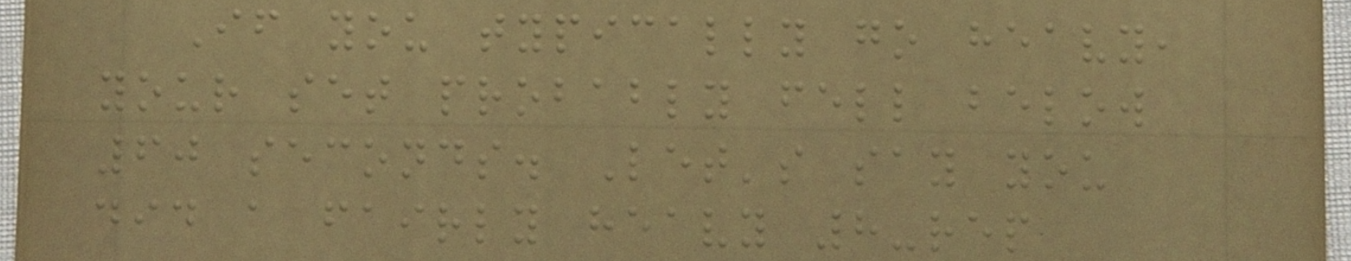If you typically go heavy,
your set probably fell below
60 seconds. Let's say you
did a fairly heavy 8-rep
